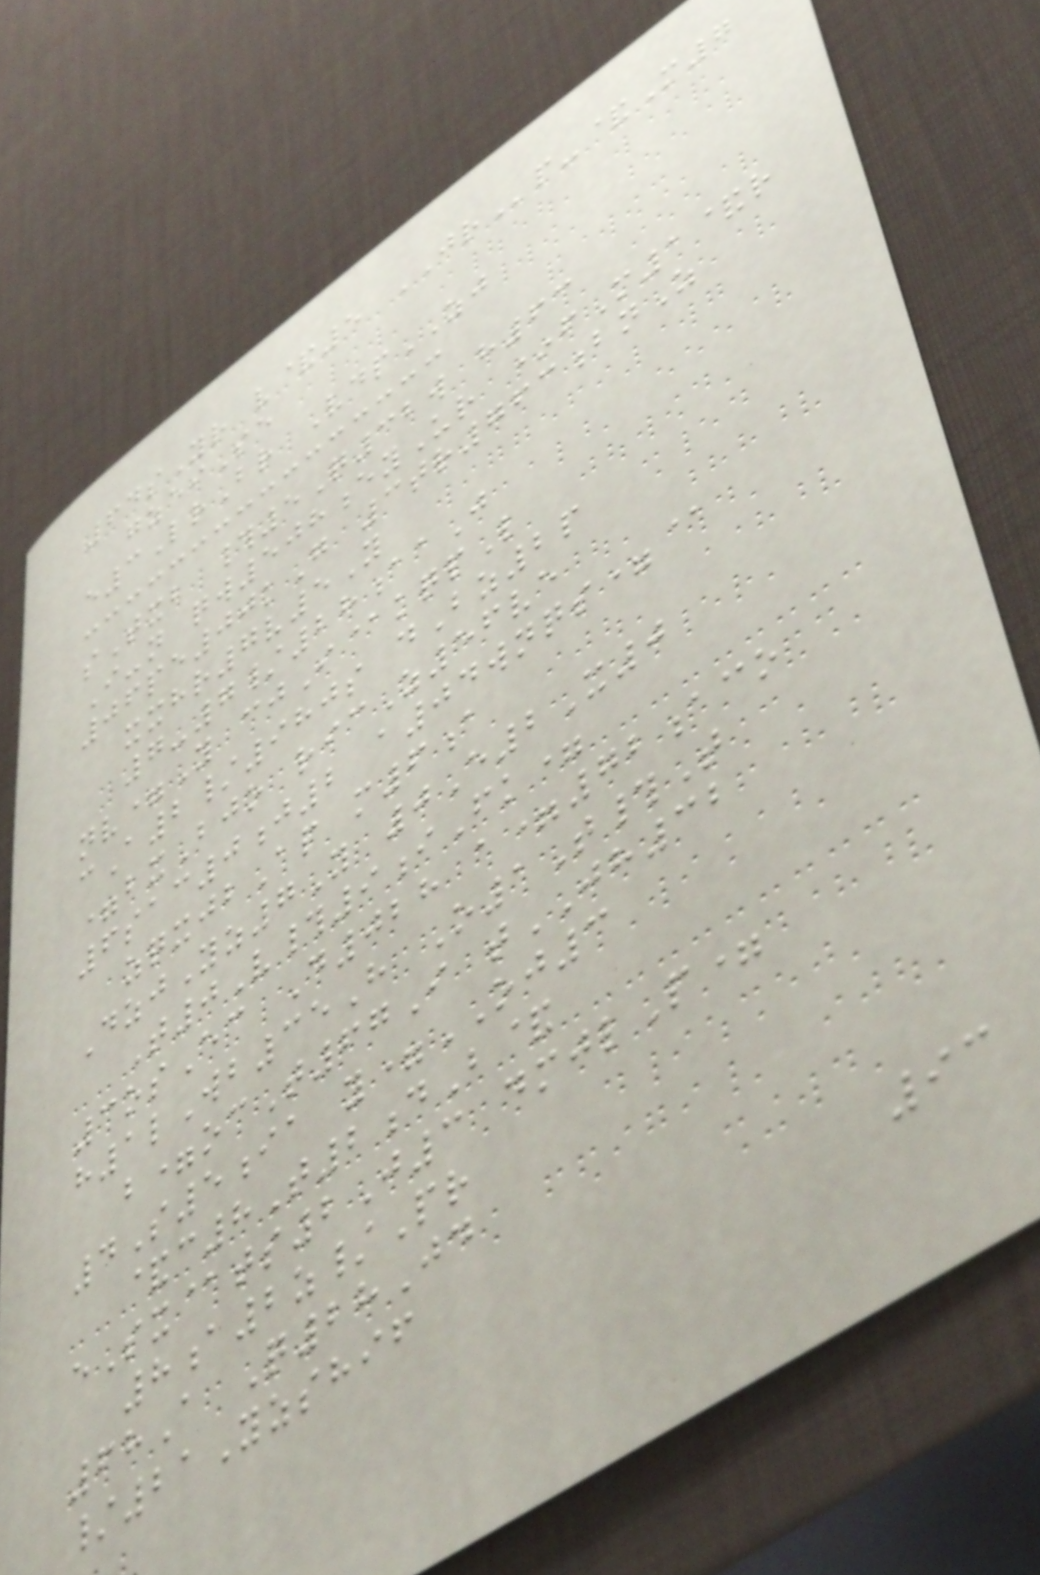64sYr v&5 JRp-&M7
gzeiSe
e3LrBr VdpZJ
sTxb #5Q32w h63
I-n qw508eyUr *fM1&r
06pe00kG 3tr763bnZ
xxhr7v5Y
7-7/28aaJ
nv=Y cjI@kqpL
cA2/980s dBz2p
=bxBjo ricZ56ve
6sac0j2 a04wnqs=@
zqxjbAp m6a
DzjYz7Y 0E2X0
T0V#9iFk=
3osEc D028 a=72aco
h1lWb35H O1T#T
b=ocT67I tJH32
4S5ia y=OJ3
&c8T2dB&
eSx@ts2J3 dmjlP=
8a2z/Pr
68A Q28Jd
/21Yzshif
93
